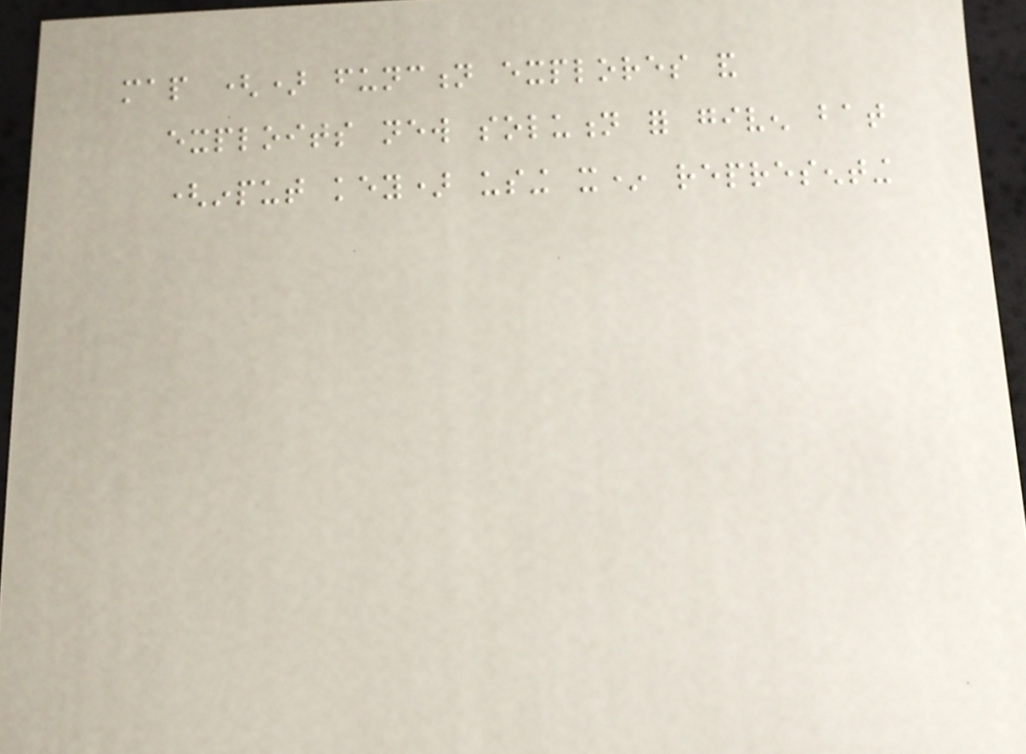map () function explores and
exploits new solution for given bat
(input key) using x* representing
